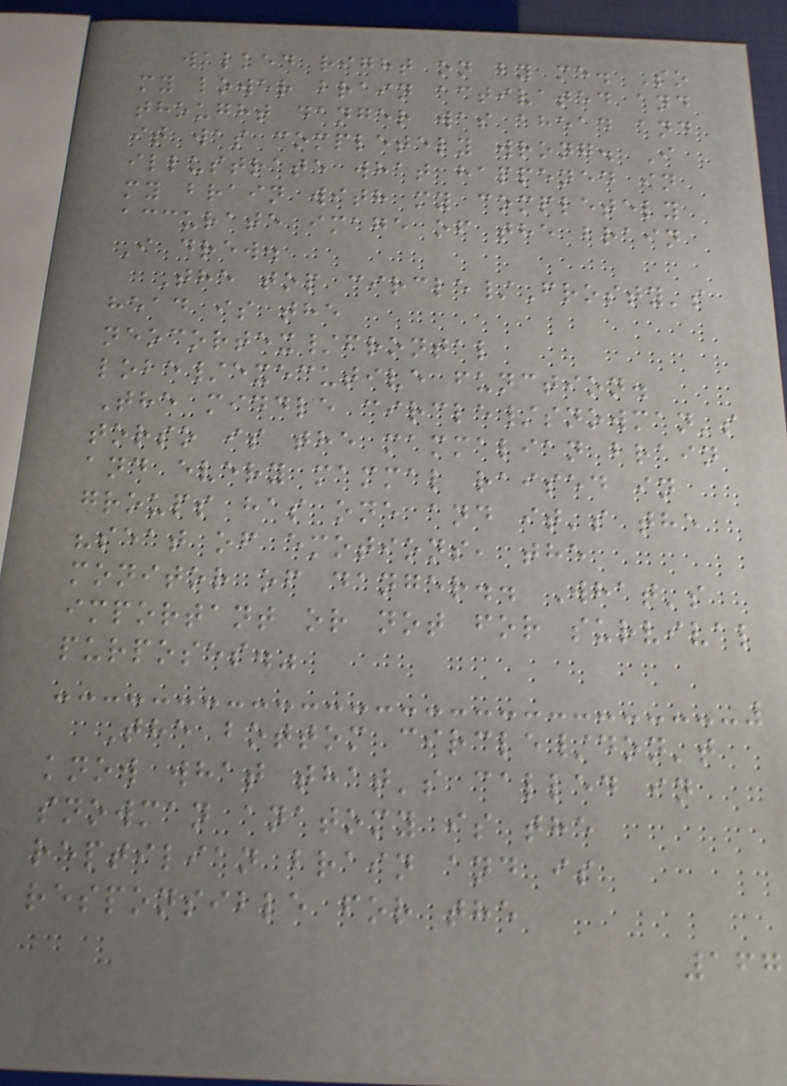walked right on by me. So
my lower brain activated and
thought danger was ahead and
it was completely wrong. I
illustrate what happened in
my brain with my completely
accurate image of the brain
I drew.
The top circle/Frosty's
head is the
neocortex/frontal
lobe/executive function.
The middle circle/snowman's
torso is the mammalian brain
and every mammal raised in
groups has one and it's the
"seat of emotions, the
monitor of danger.. What's
important or not for survival
purposes."
The bottom circle/don't
know what that's called in
snowman anatomy is the
reptilian brain and is
responsible for the
167
